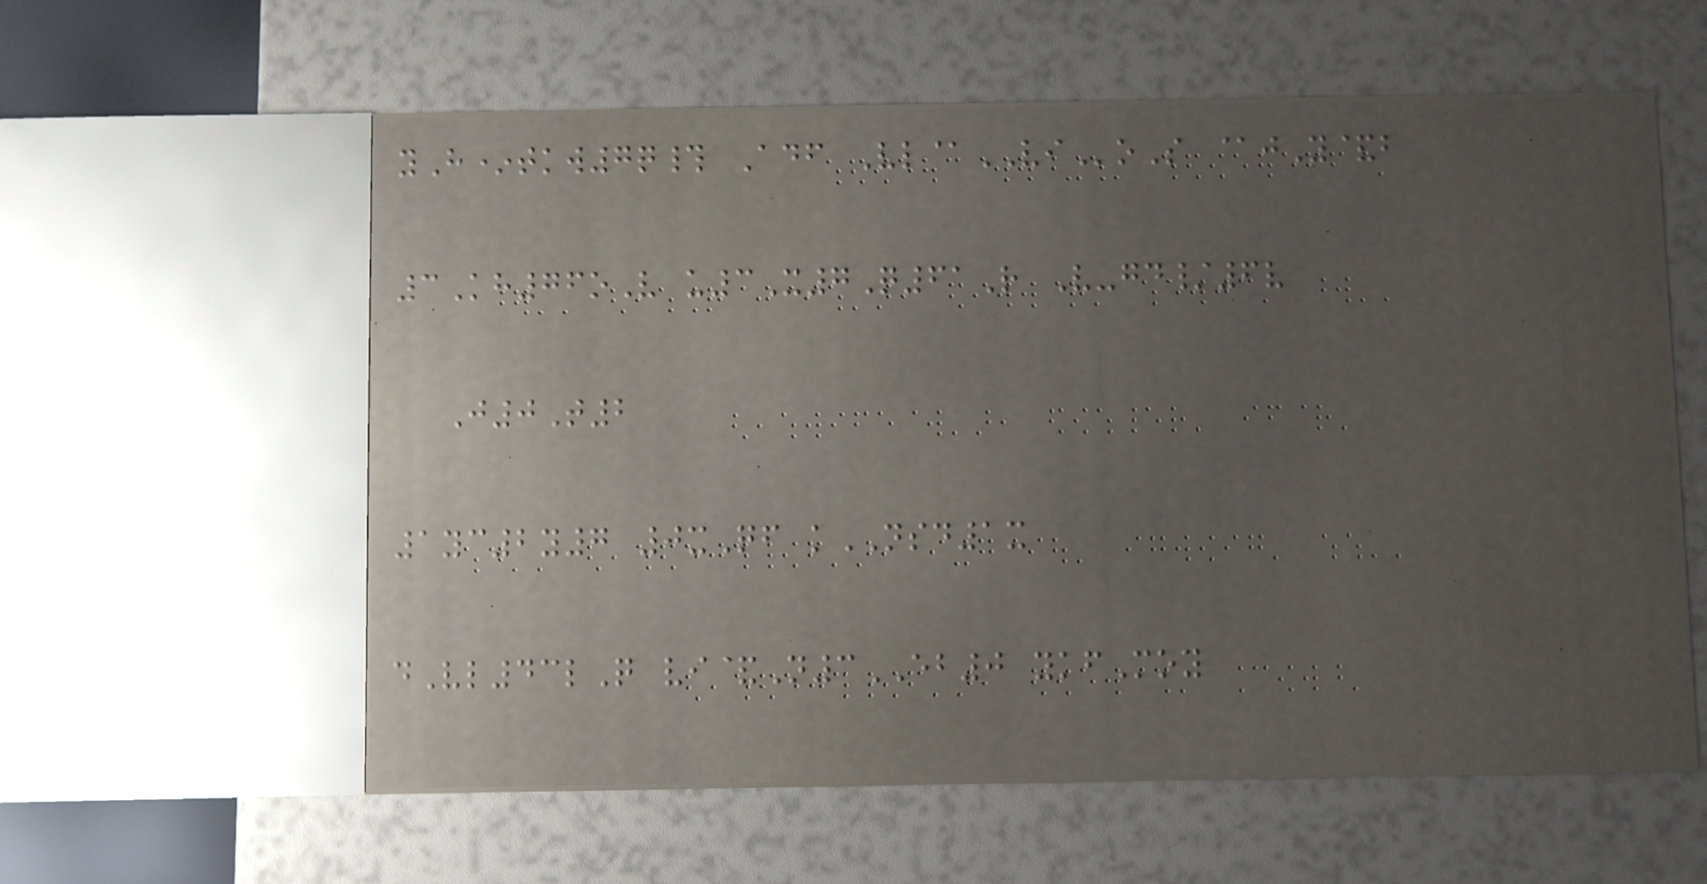yH*tkw7q# Adf Vl@VIoS @jY&b
3Kh76oV u3X7Q61R V-gd/6v
J0T2
1yc2y7 0xQf kNSD1x
dVl43lQ vi&N3EB0 ykfMoy
